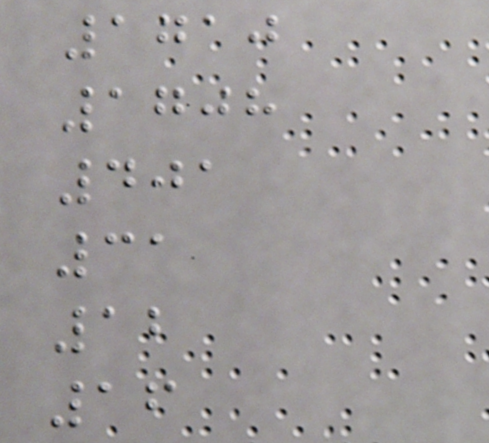1710
1708
401
31
12
16
